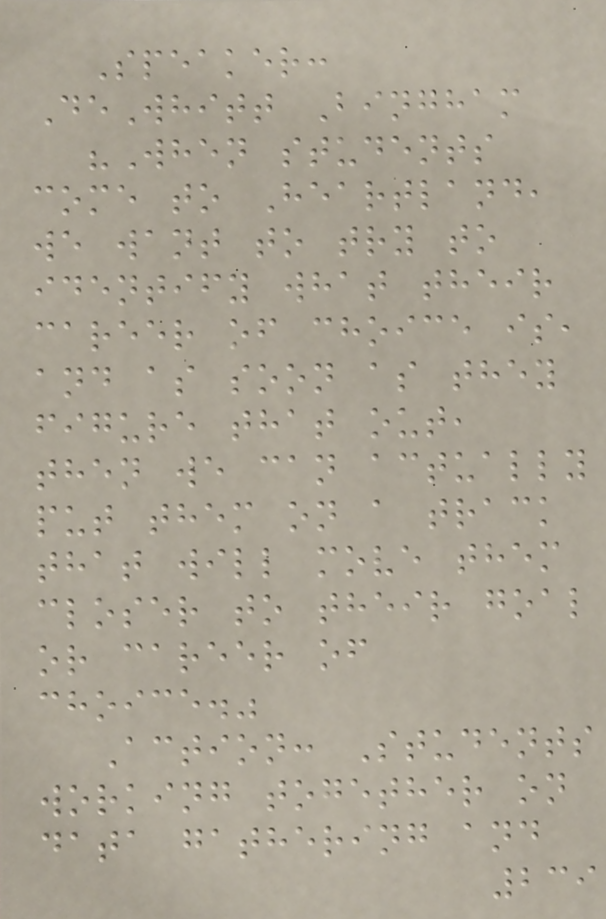Speaker:
DeWhitt Bingham
"When students
come to Heartland,
we want to try to
identify what their
career of choice is,
and as soon as they
figure that out,
then we can actually
put them on a track
that will move them
closer to their goal
or career of
choice."
Action: Students
working together on
data gathering and
239
